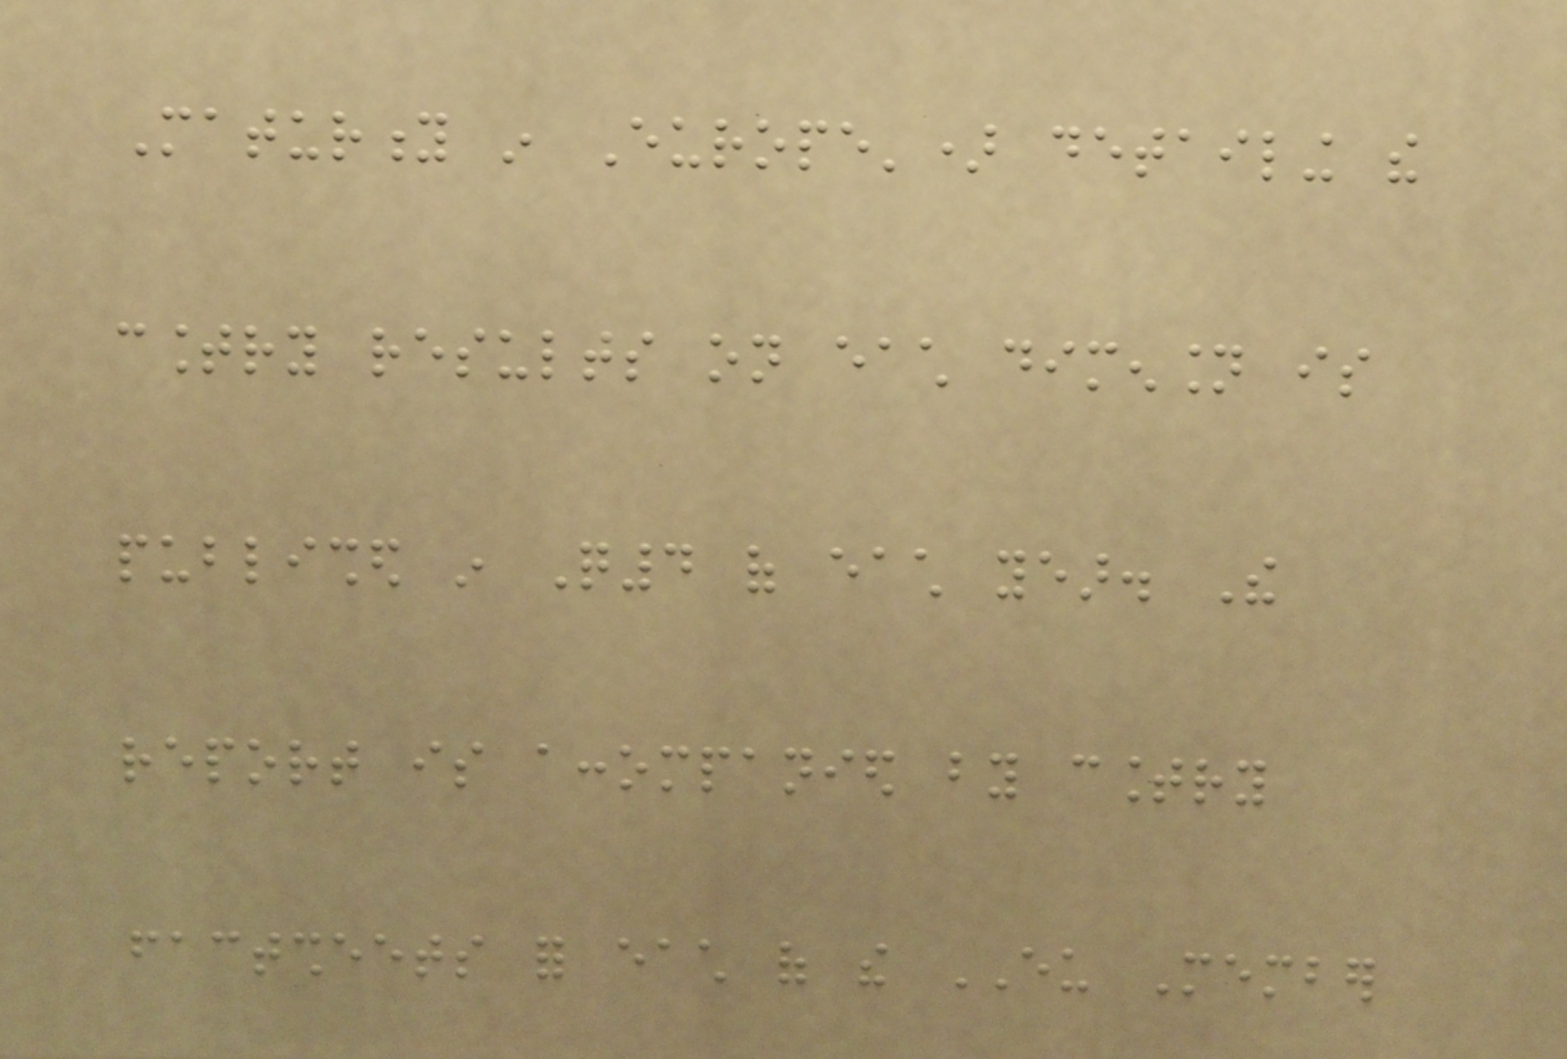Maturity in Europe') detailing the
country results on each dimension is
published in Q4 of each year. The
report is accompanied by country
factsheets for each of the EU Member
